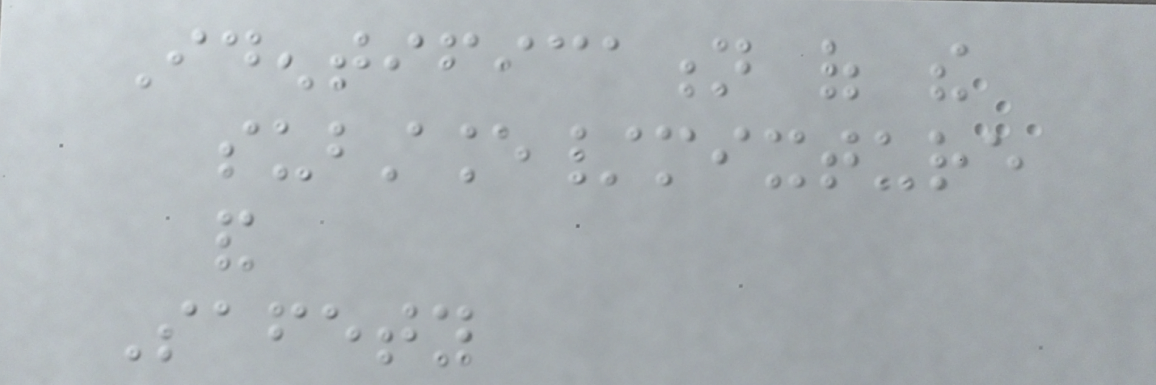Identification of the
substance/mixture
and
Safety
